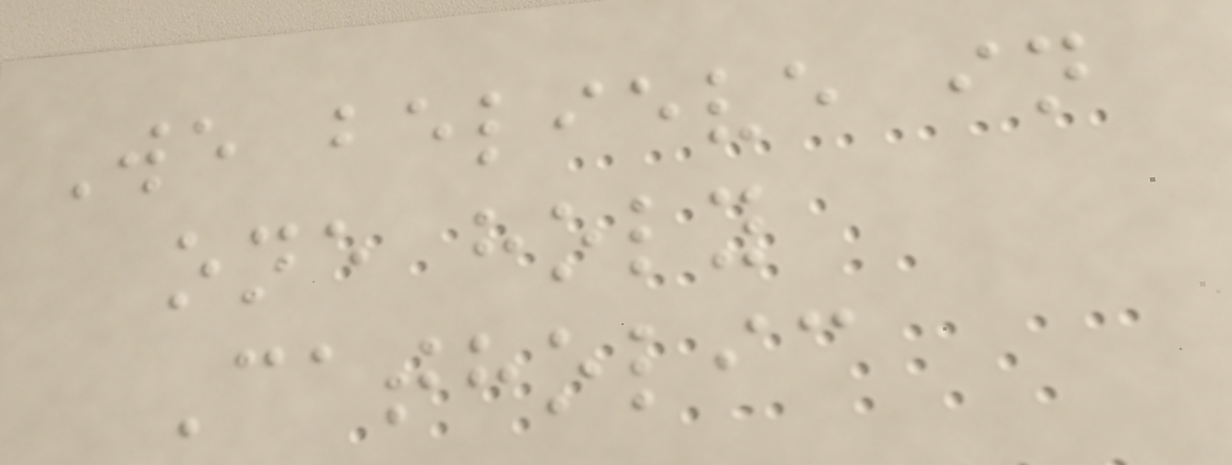We believe in
one holy
Catholic
